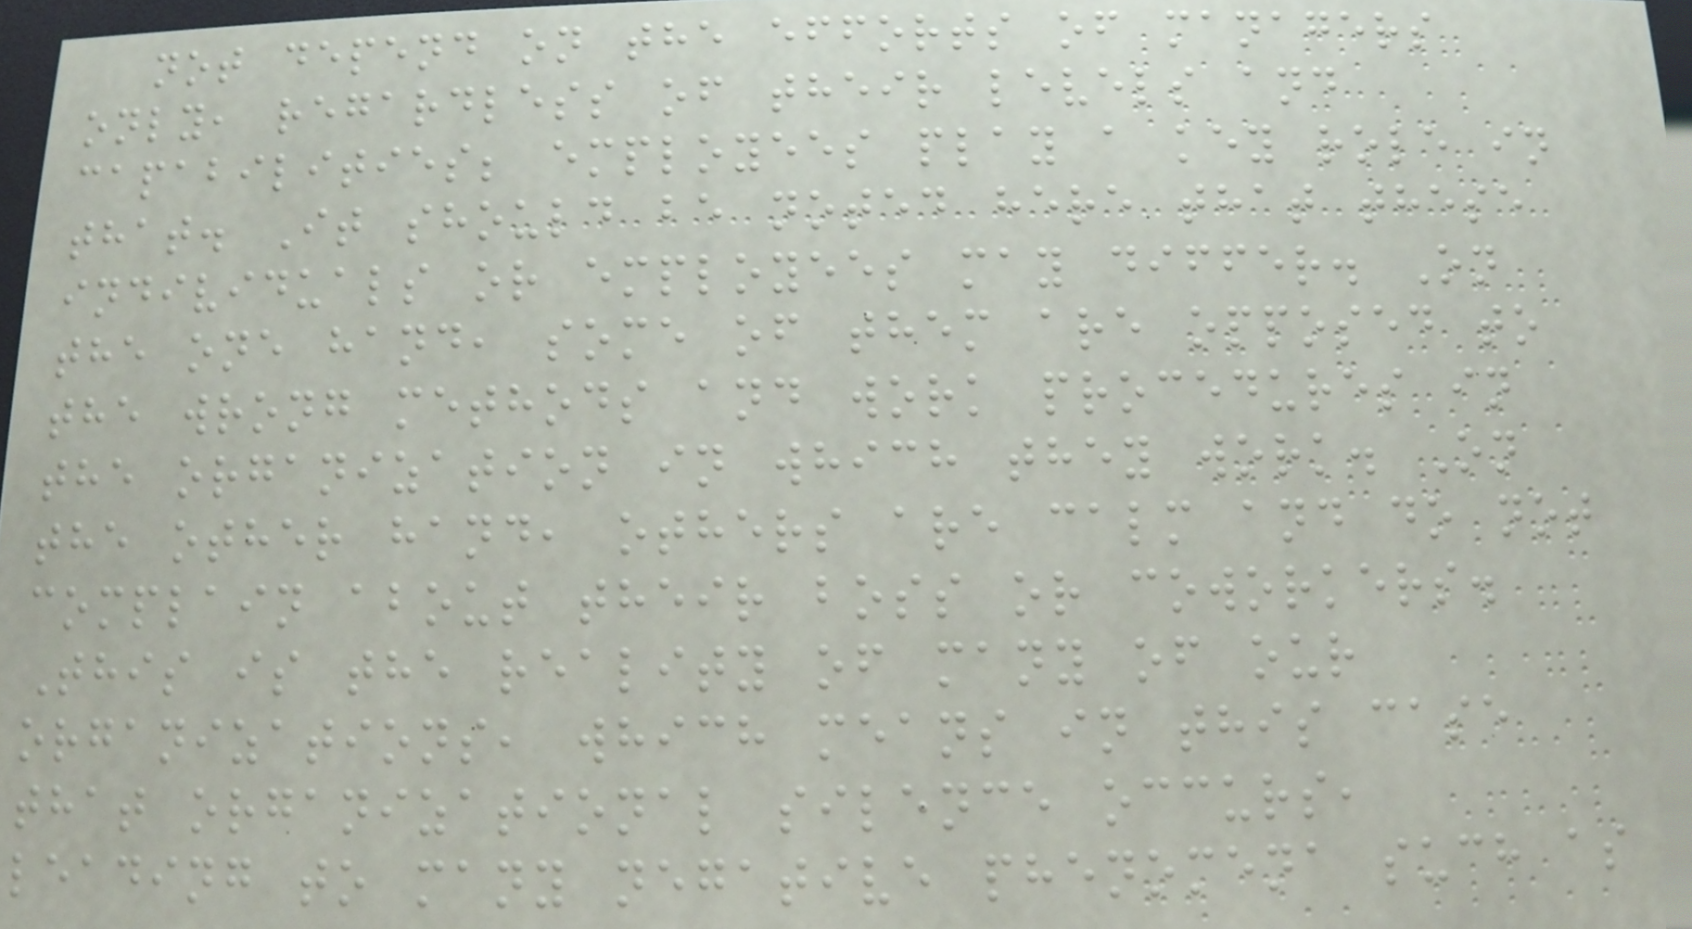not depend on the efforts of managers
only, regardless of their levels and
capabilities; employees play a key role in
that. It should be noted here that these
individuals or employees may differ. On
the one hand, some of them are opposed to
the wrong methods and work procedures in
the organization in which they work. On
the other hand, others are calm and do not
complain about their boss or coworkers.
This is the reality of many of our
organizations, which means in this case
that organizational silence occurs,
leading to many negative phenomena such as
